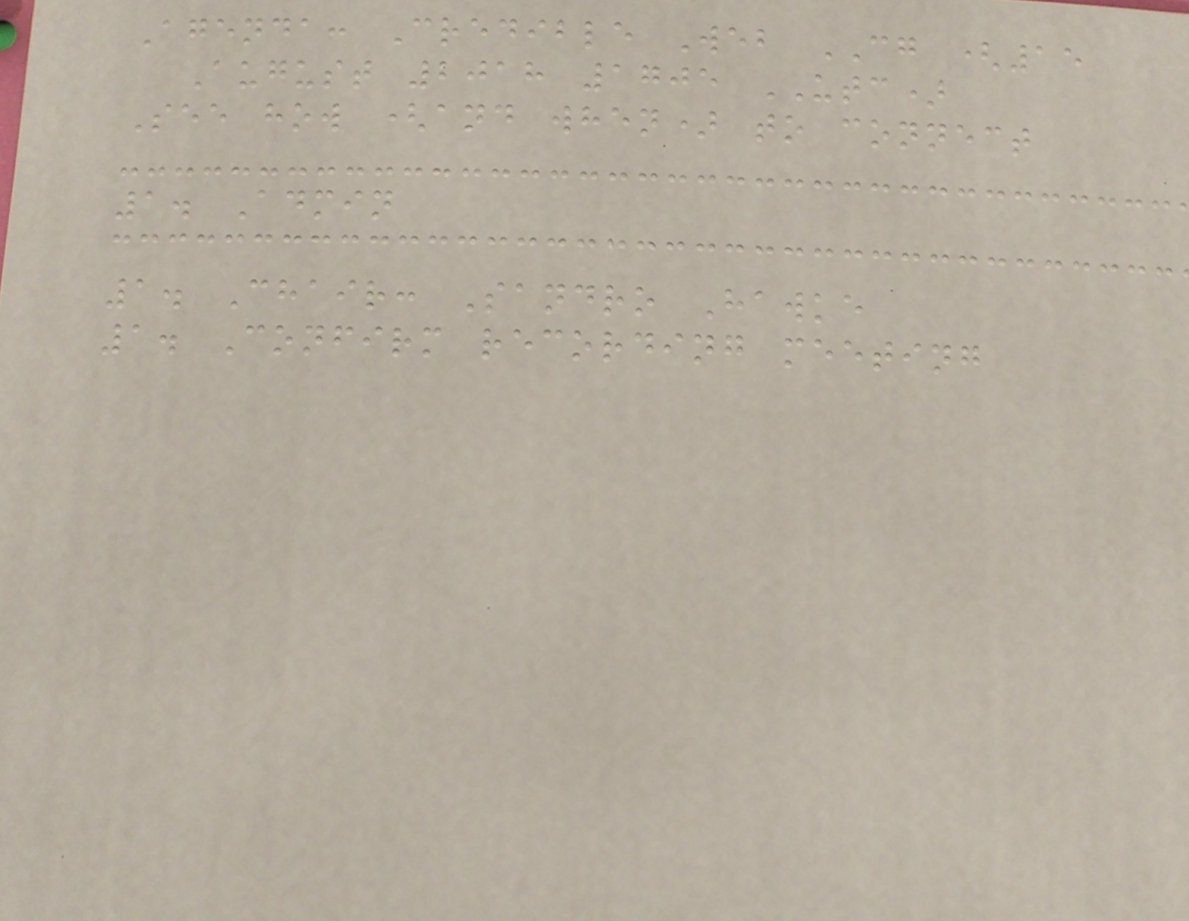Agenda: Credible Web CG (15
August 2018 1705 UTC)
See how (and when) to connect
1. Admin
1. Chair: Sandro Hawke
1. Confirm recording meeting
